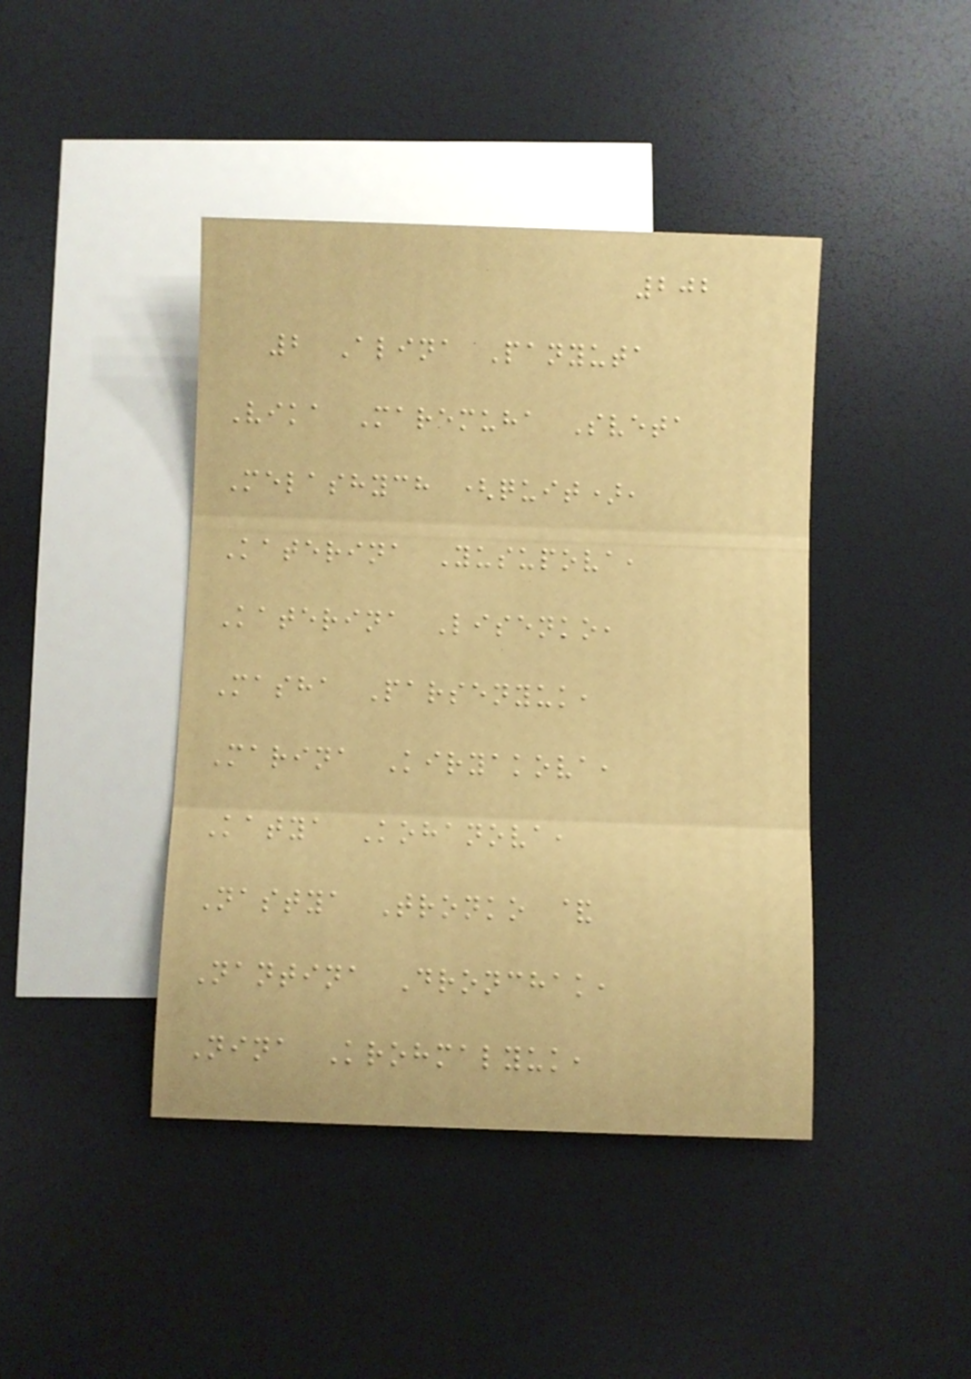202
2 Alina Panyuta
Vika Maremuha Sveta
Melashych (quit),
Katerina Yusupova,
Katerina Lisenko,
Masha Parsenyuk,
Marina Kiryakova,
Katya Kohanova,
Nastya Tronko &
Nantina Dronchak,
Nina Krohmalyuk,
